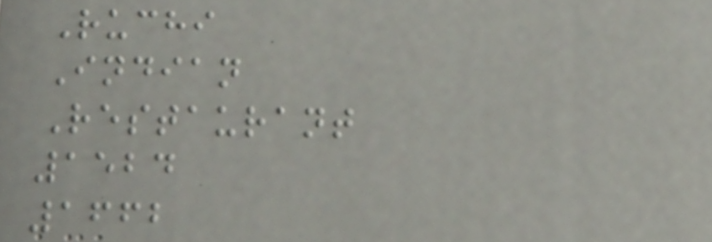Ruchi
Indian
Restaurant
1524
1662
